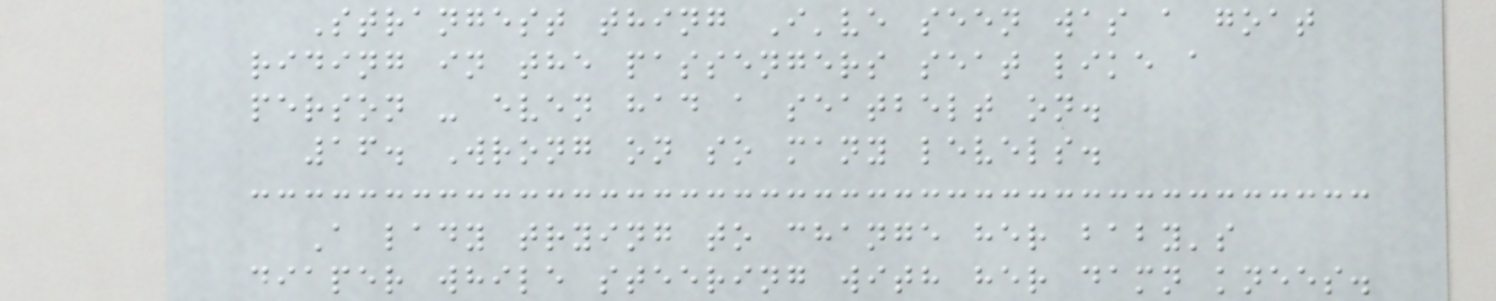Strangest thing I've seen was a goat
riding in the passengers seat like a
person - even had a seatbelt on.
16. Wrong on so many levels.
A lady trying to change her baby's
diaper while steering with her damn knees.
